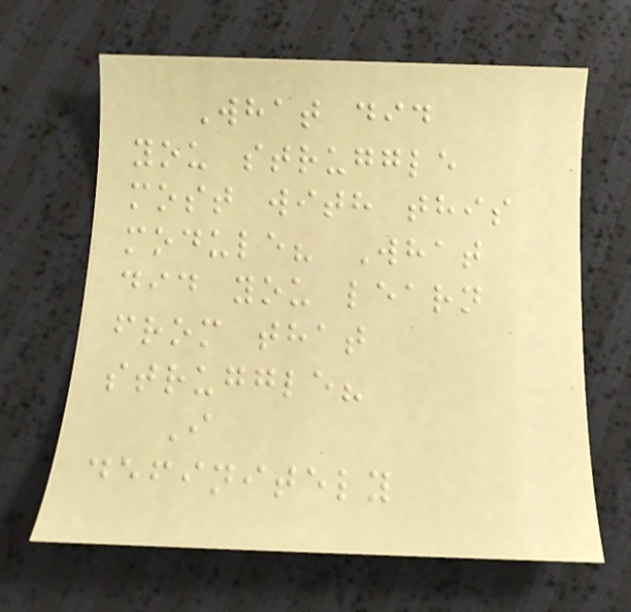What did
you struggle
most with this
module? What
did you learn
from that
struggle?
I
definitely
